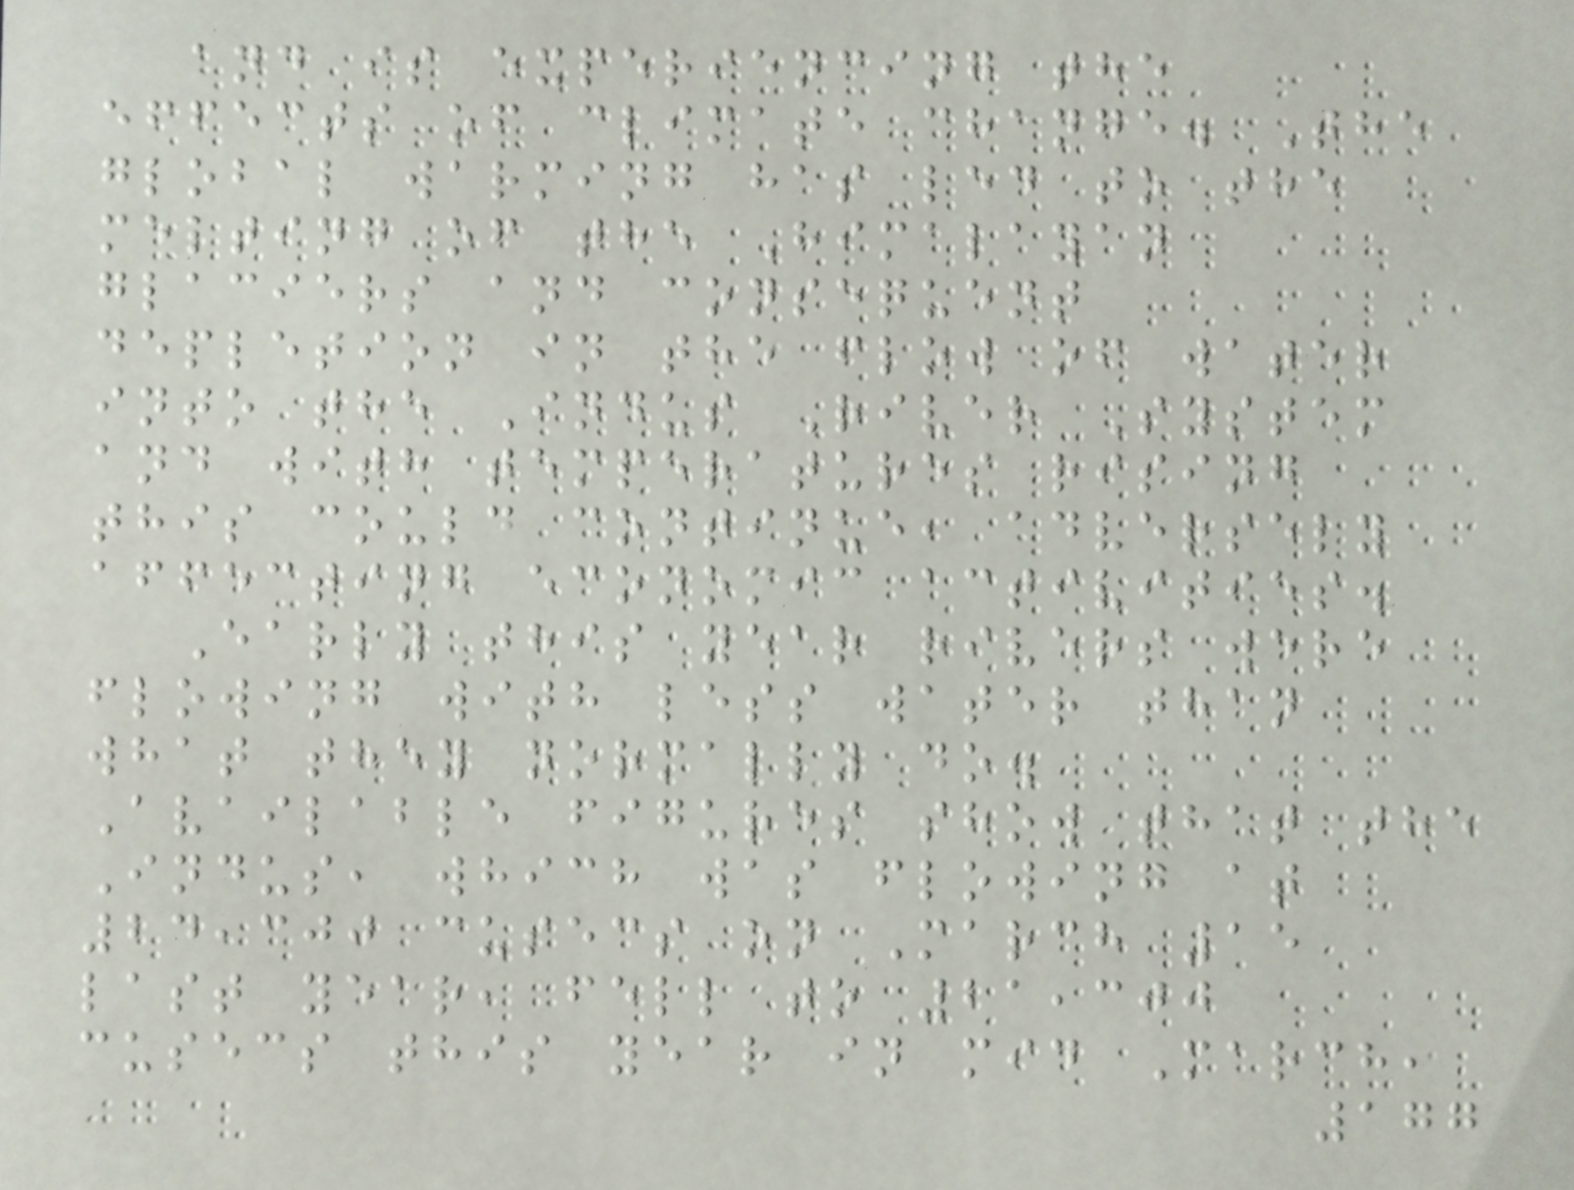and is experiencing the
effects of climate change. The
global warming has led to the
melting of the Himalayan
glaciers and consequent
depletion in the flow of water
into the Indus River System
and with temperatures rising
this could continue, adversely
affecting economic activities.
Early this year rivers were
flowing with less water than
what they normally do.
Available figures show that the
Indus, which was flowing at
24,300 cusecs on March 15
last year, fell to 21,300
cusecs this year in mid March,
177
